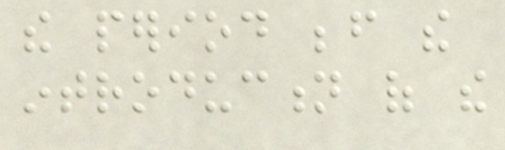the period before the
introduction of the
